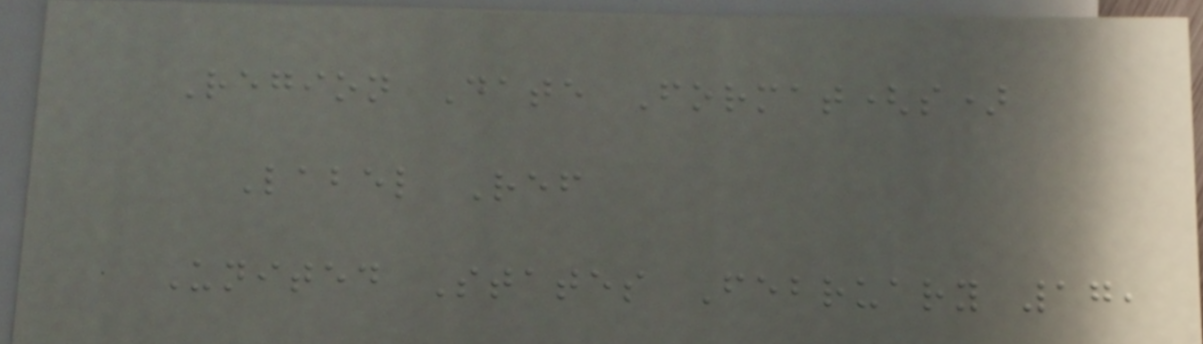Region Date Format(s)
Label Ref
United States February 17,
